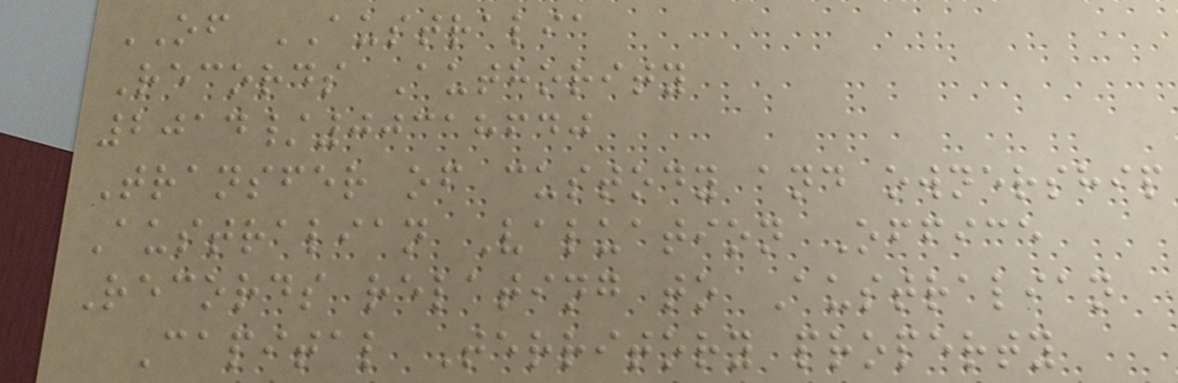OF AUSTRALIA
Records Authority
2014/00318640
Transfer of custody and ownership
Australian Valuation Office
Records relating to Australian
Capital Territory property
